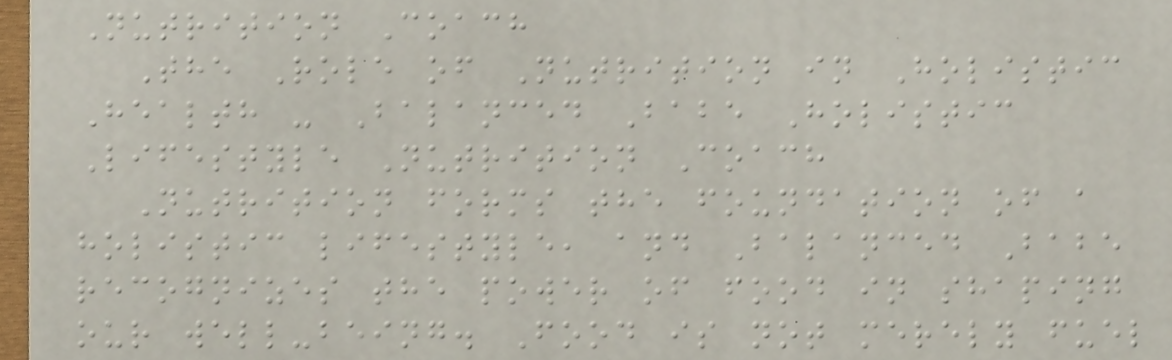Nutrition Coach
The Role of Nutrition in Holistic
Health - Balanced Babe Holistic
Lifestyle Nutrition Coach
Nutrition forms the foundation of a
holistic lifestyle, and Balanced Babe
recognizes the power of food in shaping
our well-being. Food is not merely fuel
